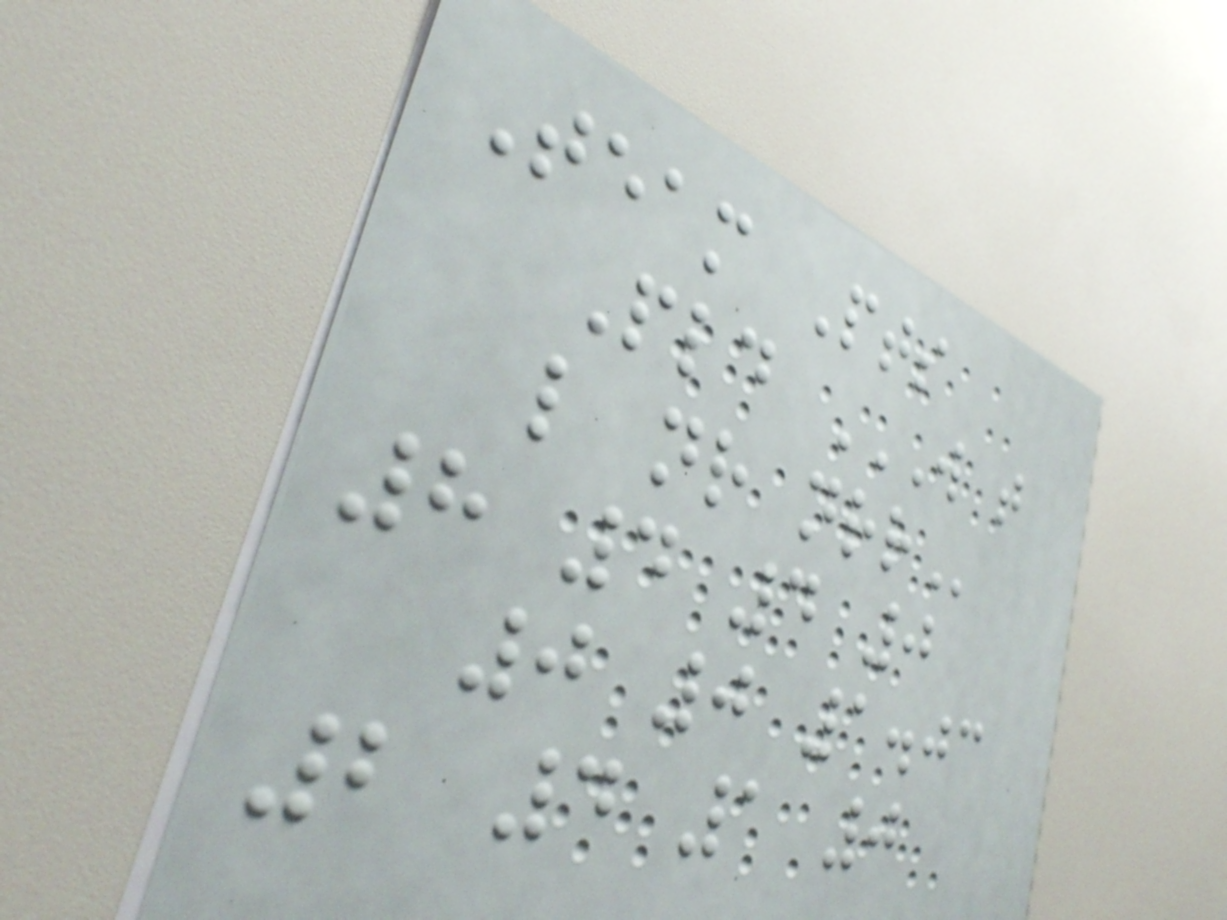Team Pts
Pld W T
L NR NRR
8 4 4 0
0 0 1.03
2 4 1 0
